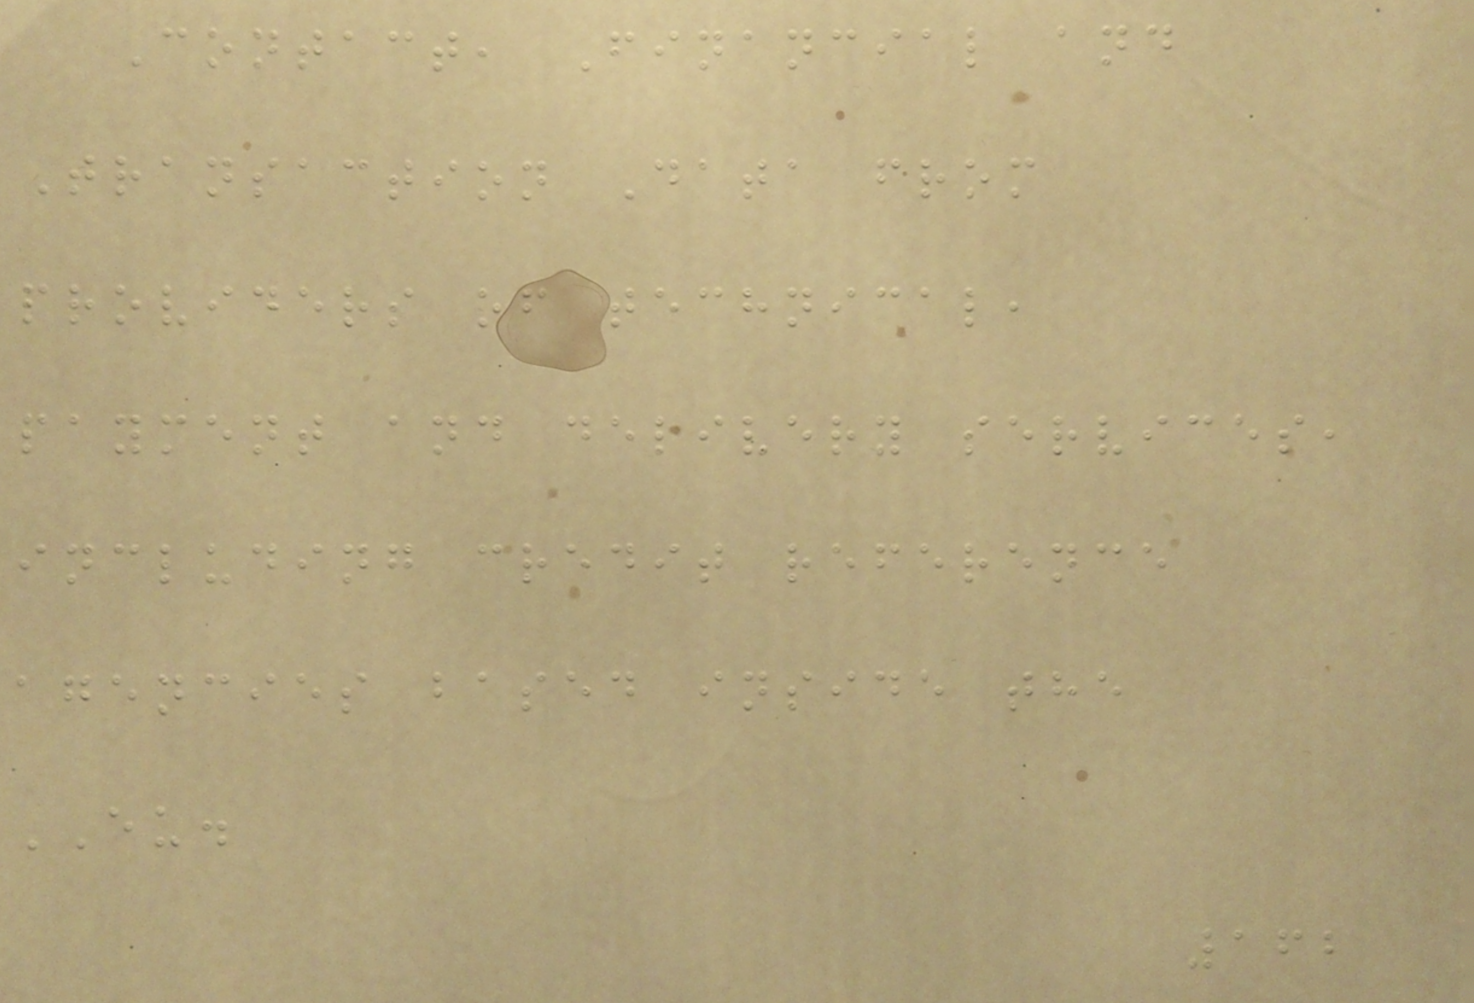Contact, Financial and
Transaction Data from
providers of technical,
payment and delivery services,
including credit reference
agencies based inside the
EU.
162
